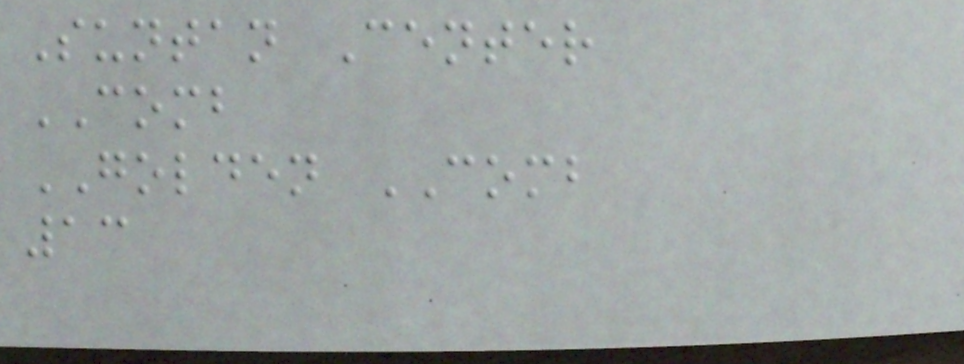Suntan Center
COMB
GOLDEN COMB
13
